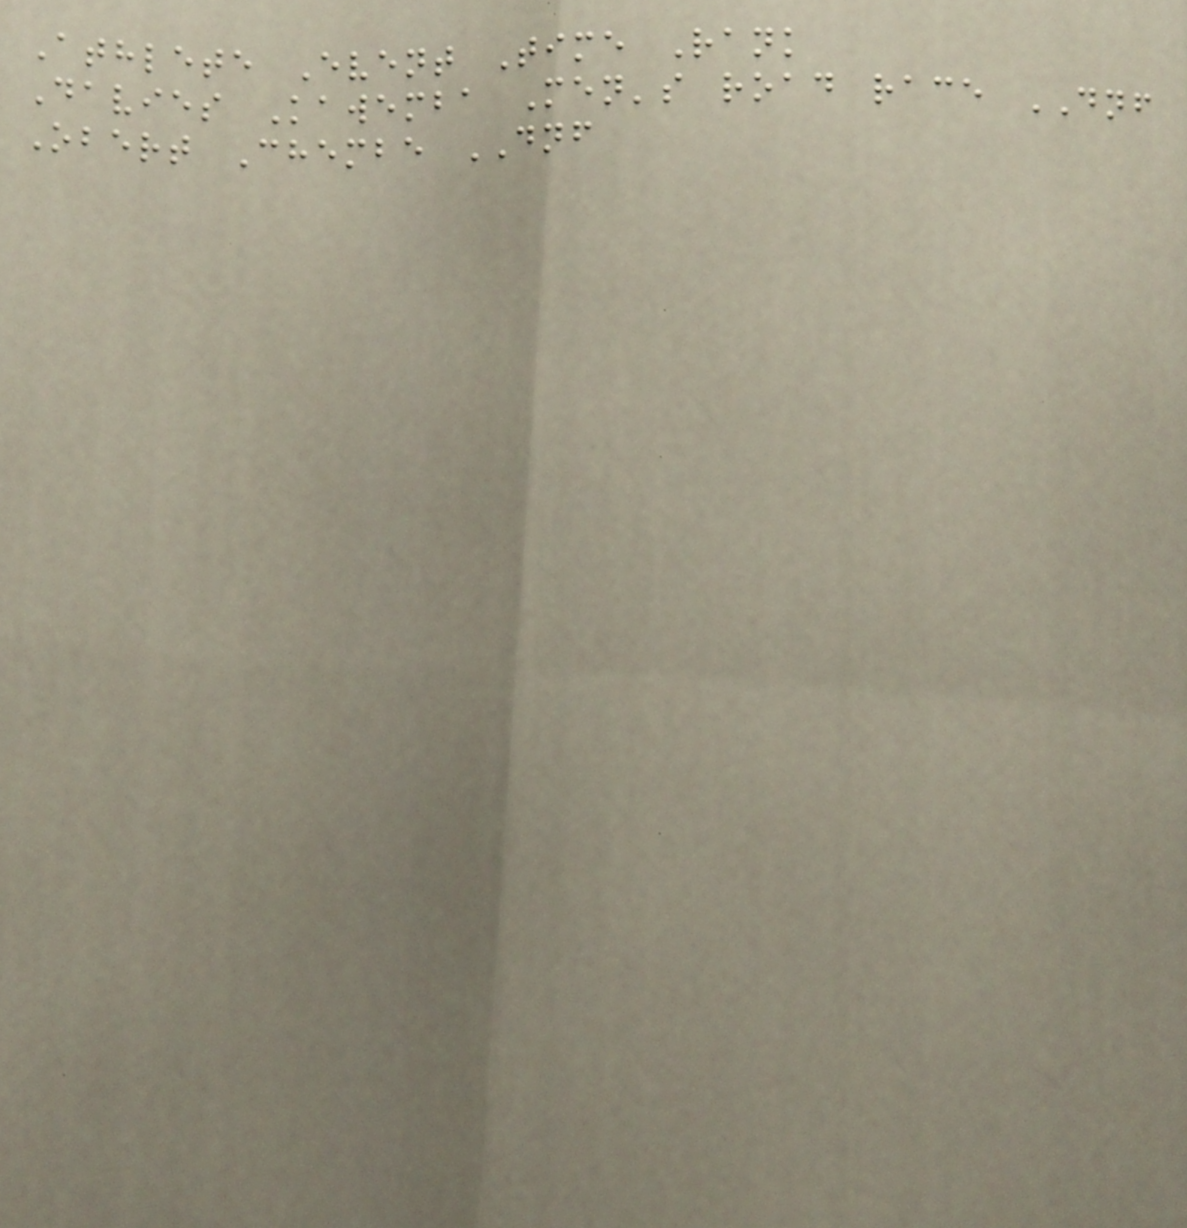Athlete Event Time Rank
Davies Kawemba Men's road race DNF
Obert Chembe DNF
